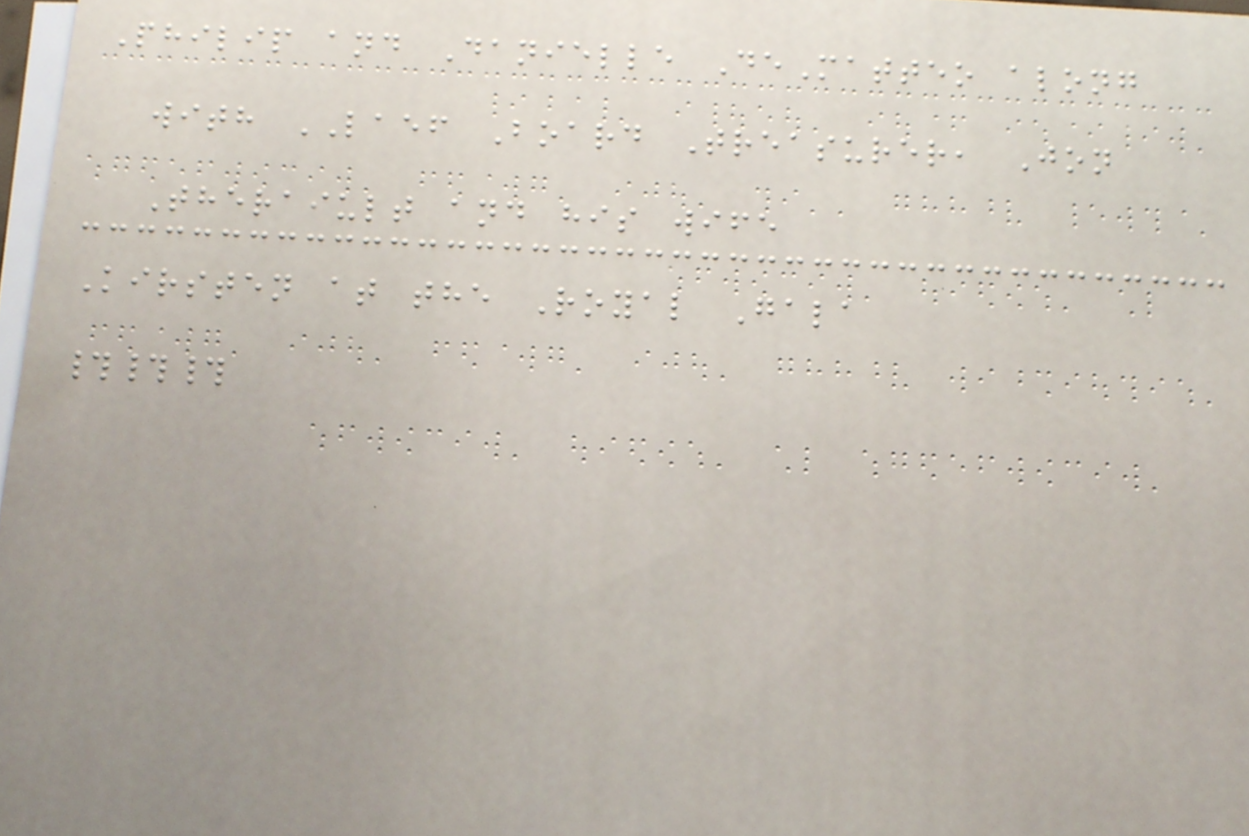Philip and Danielle DeMatteo along
with LAEF Board Treasurer, Jon
Theraiult and his wife
Kirsten at the Royal Gala
###
